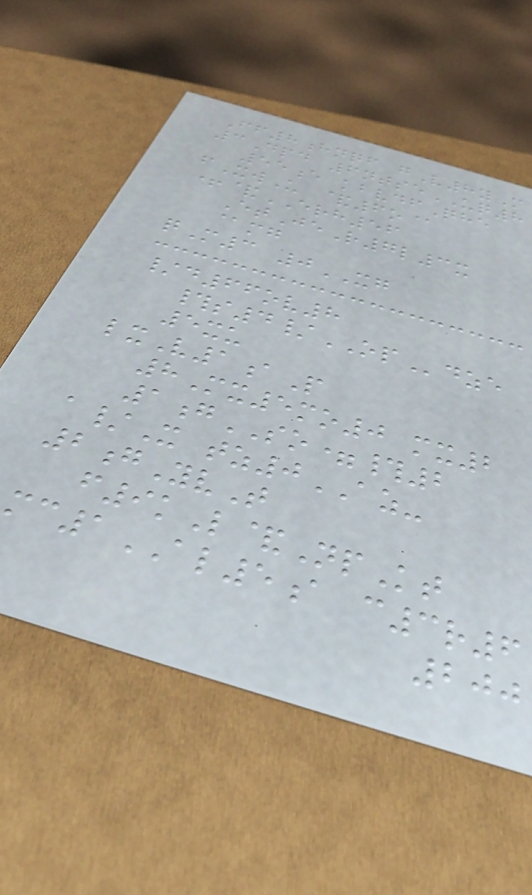Ff8hnqf gV8yM
3Dpd 6ntseUQ8
55e kbvdfQhe
fXwU &6o@
+&ERH56
EtJeR7l3x
@mg
qM3 0XG
/d66ov8
#s4/OPdze
5xu
lxV1aP
8Mx5mo0 mx2
1gSO=#2
a/X tz0AZ-
2gYvT
f9kL&NpKt
mc1AL5a c3r6
200
